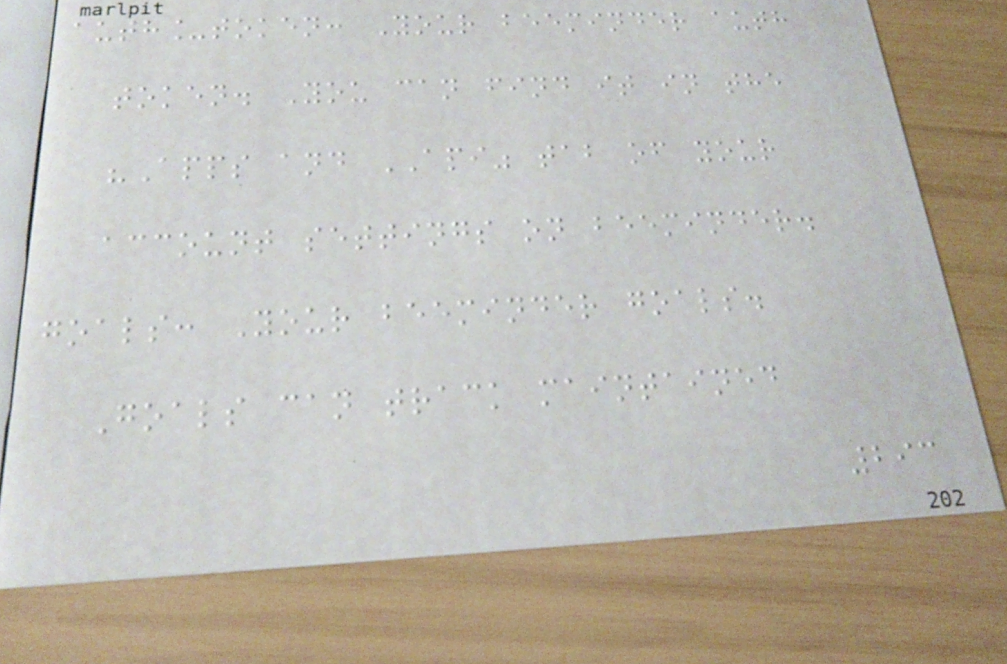auth_token: Your beeminder auth
token. You can find it in the
"Apps and API" tab of your
account settings on beeminder.
goals: Your beeminder goals.
Goals can track maintained
293
